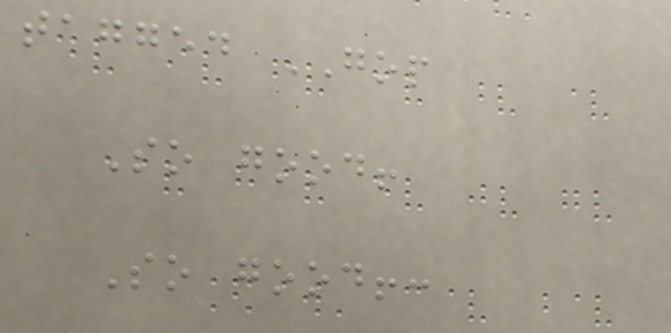tagged GOP
So good!
So good!:
